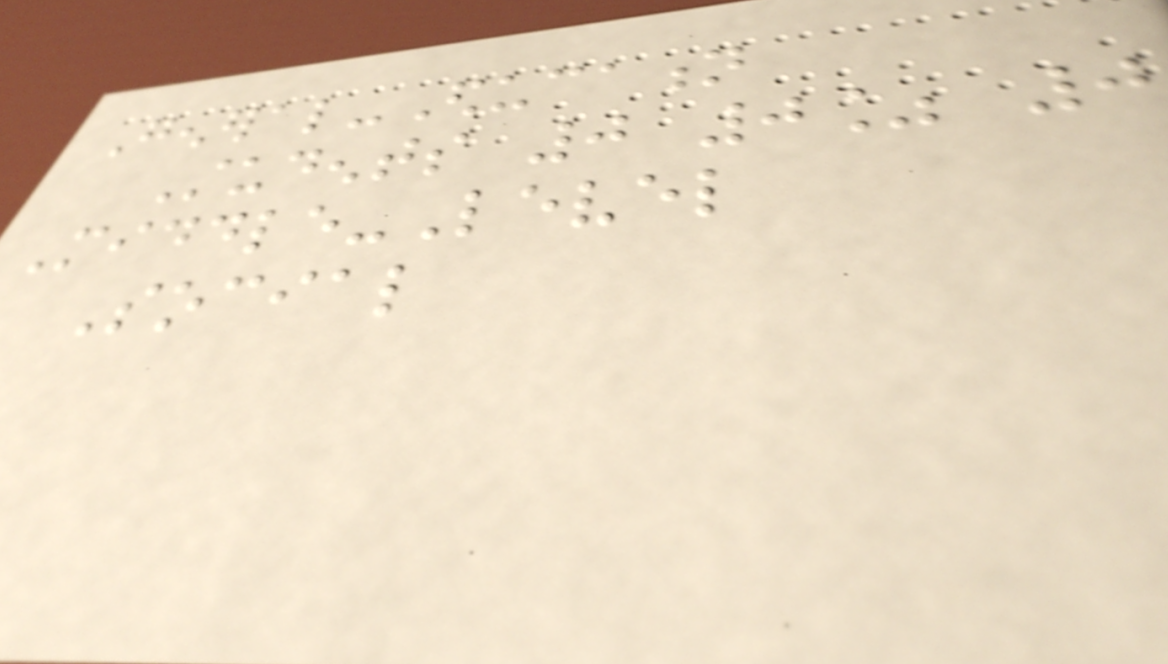General-Education
Students 0 0% 0
Middle-Level
Social
